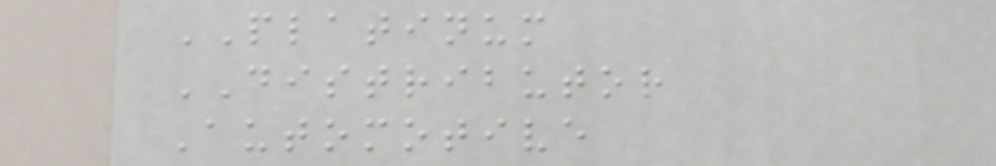PLATINUM
DISTRIBUTOR
Automotive
